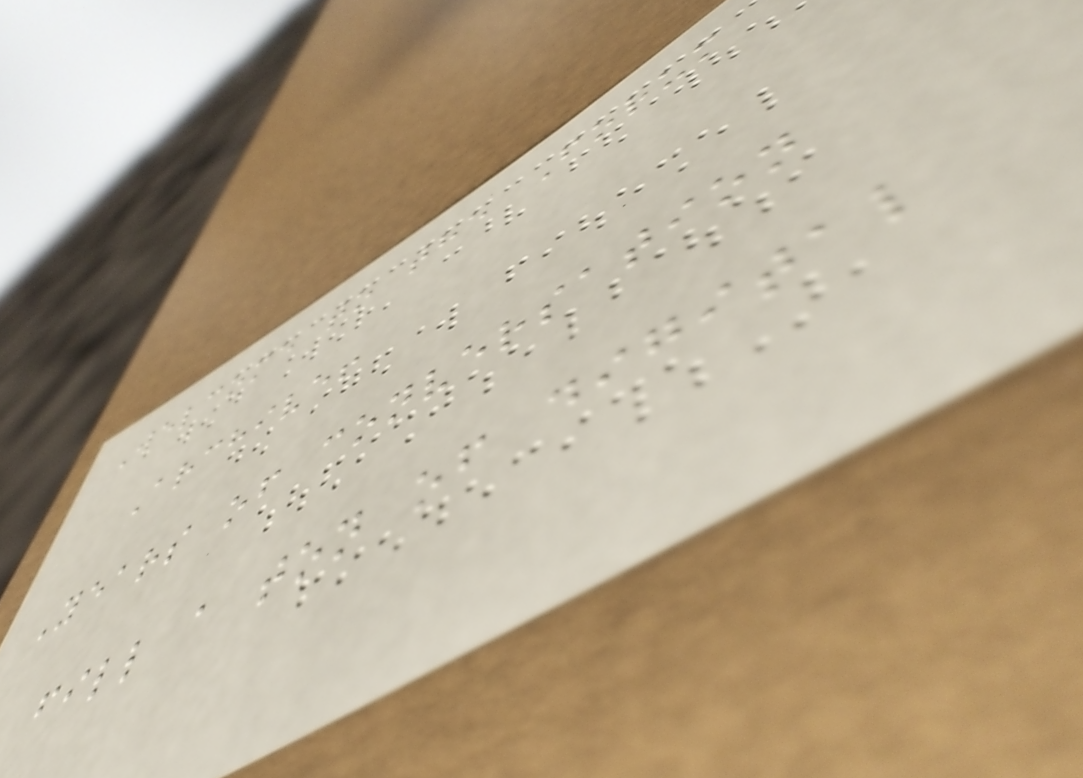Welcome to the Forum
Archive!
Years of conversation
fill a ton of digital
